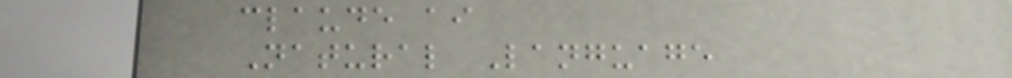claude ai
Natural Language
